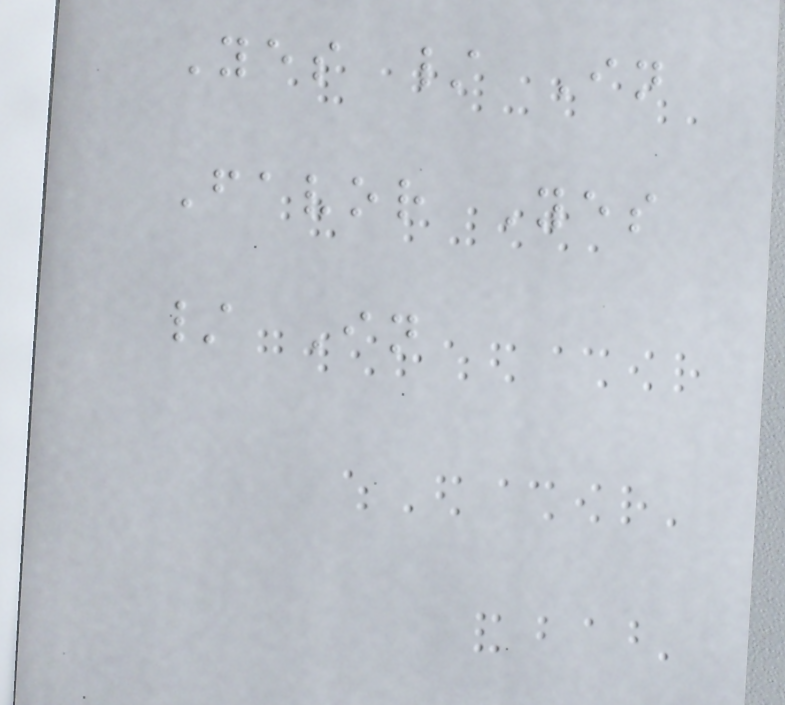Yes / In
Favor Yes
/ In
